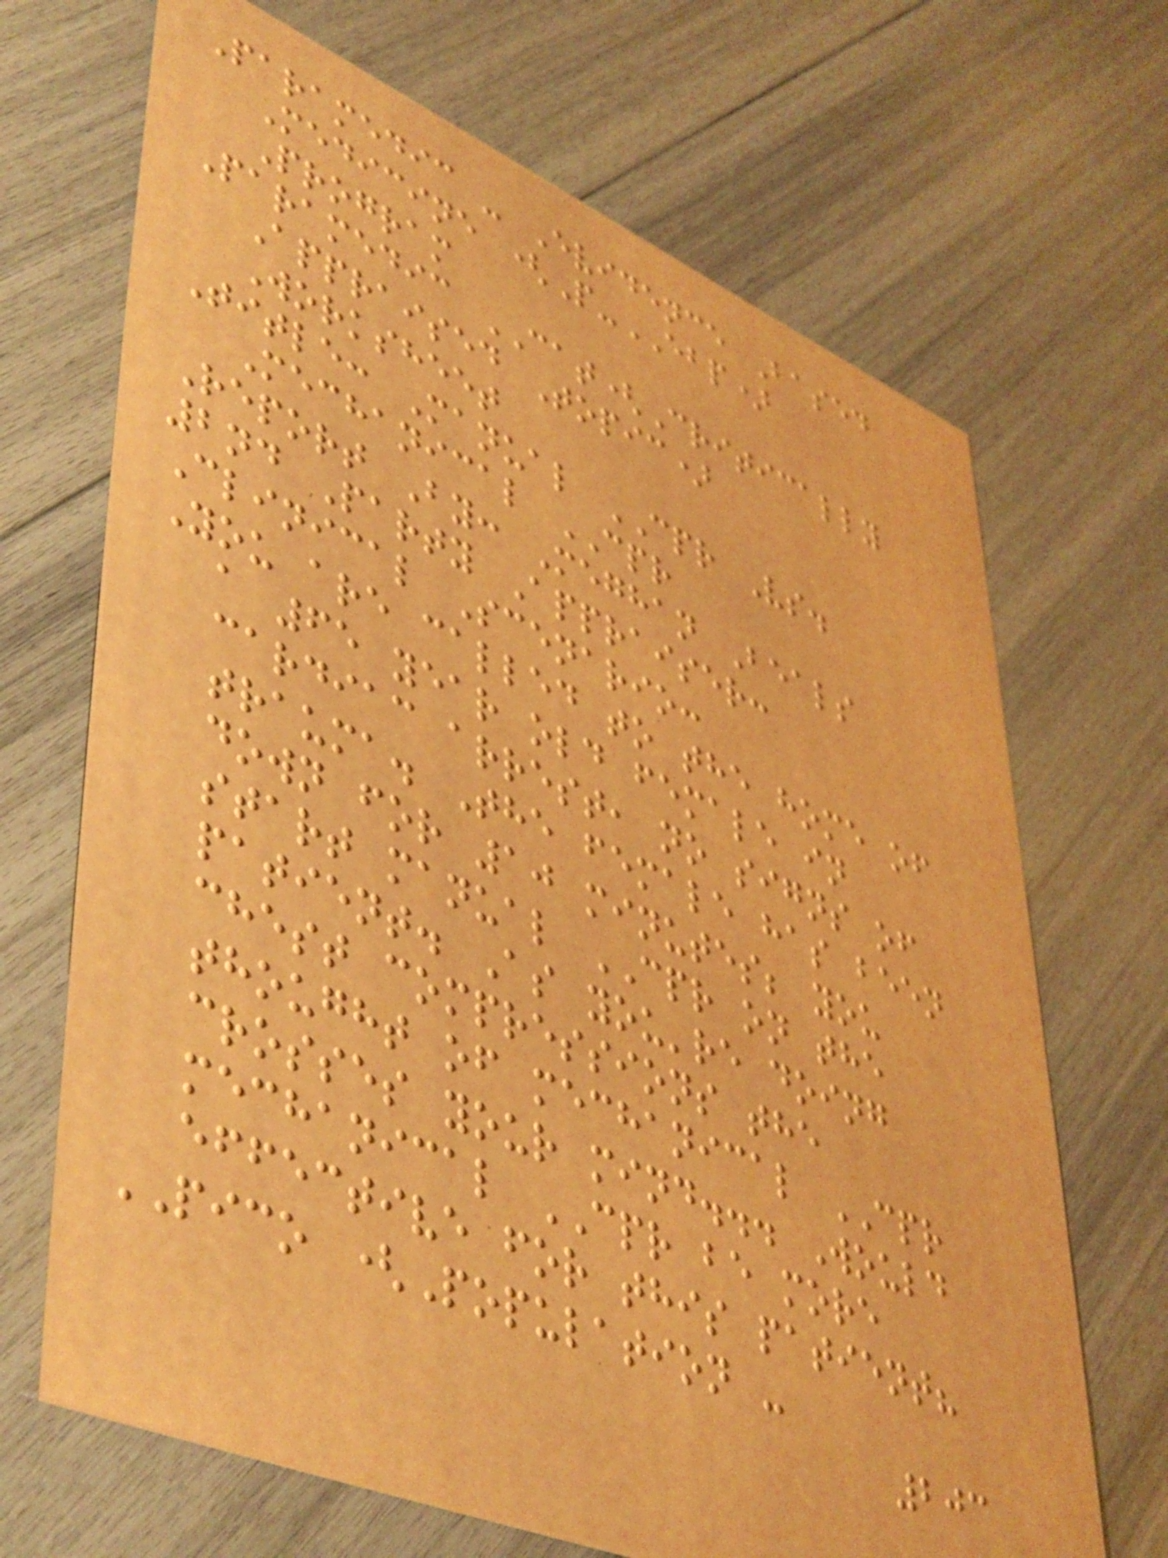Paramedic - Evidence Based
Medicine (P-EBP)
Program
Paramedic CAT(Critically
Appraised Topic)
Worksheet
Title: Manual CPR Vs.
Mechanical CPR
Report By: Meghan Beals
2nd Party Appraiser:
Clinical Scenario:
You are called to the home of
a 65 year old female in
cardiac arrest, no signs of
trauma. The female has been
down for 10 minutes; you
start manual CPR on the
patient. As you're doing
chest compressions the
thought of mechanical CPR
crosses your mind... Would
mechanical CPR be more
effective for this patient?
PICO (Population -
203
